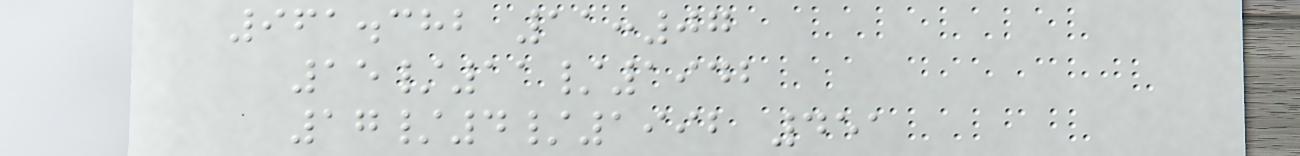961.382 11:07
15/11/1942
17/4/1992 451
